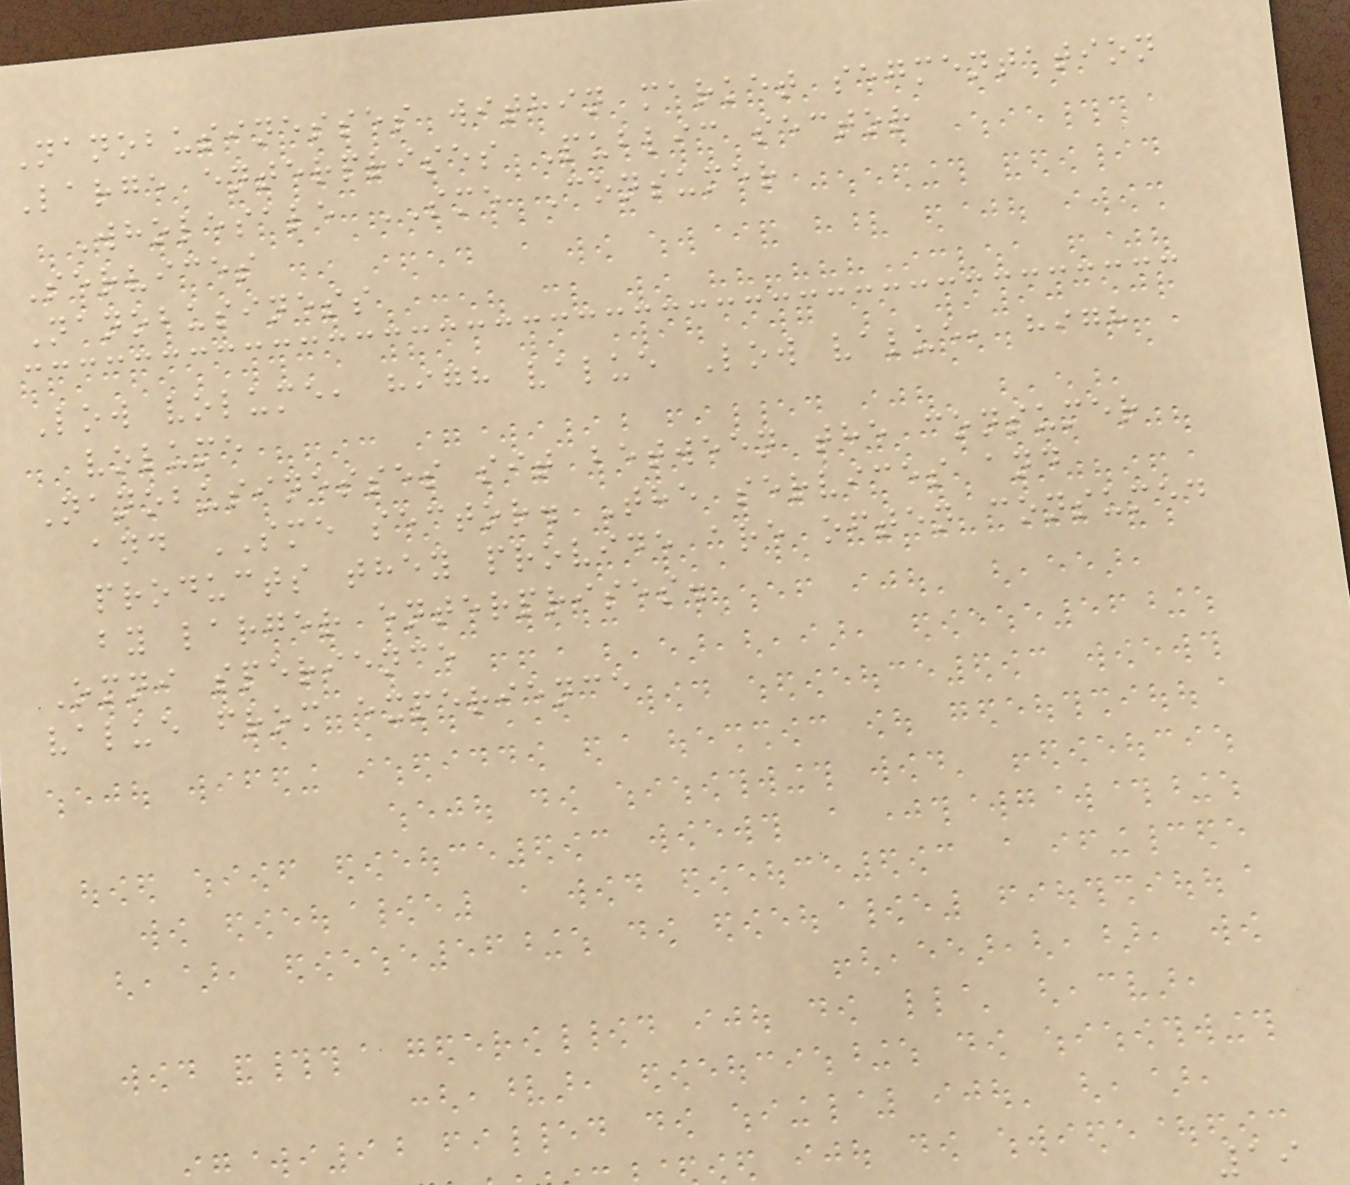Nanobusinesses within market segmentation
Large enterprises Public sector
Wholesale SME Consumer
Services
Nanobusiness
Low volume, high value Low value, high
volume
Nanobusinesses sit between the consumer
and SME sector. The services and
products they provide are often consumed
by larger enterprises.
Omni sperience
value from experience
19
